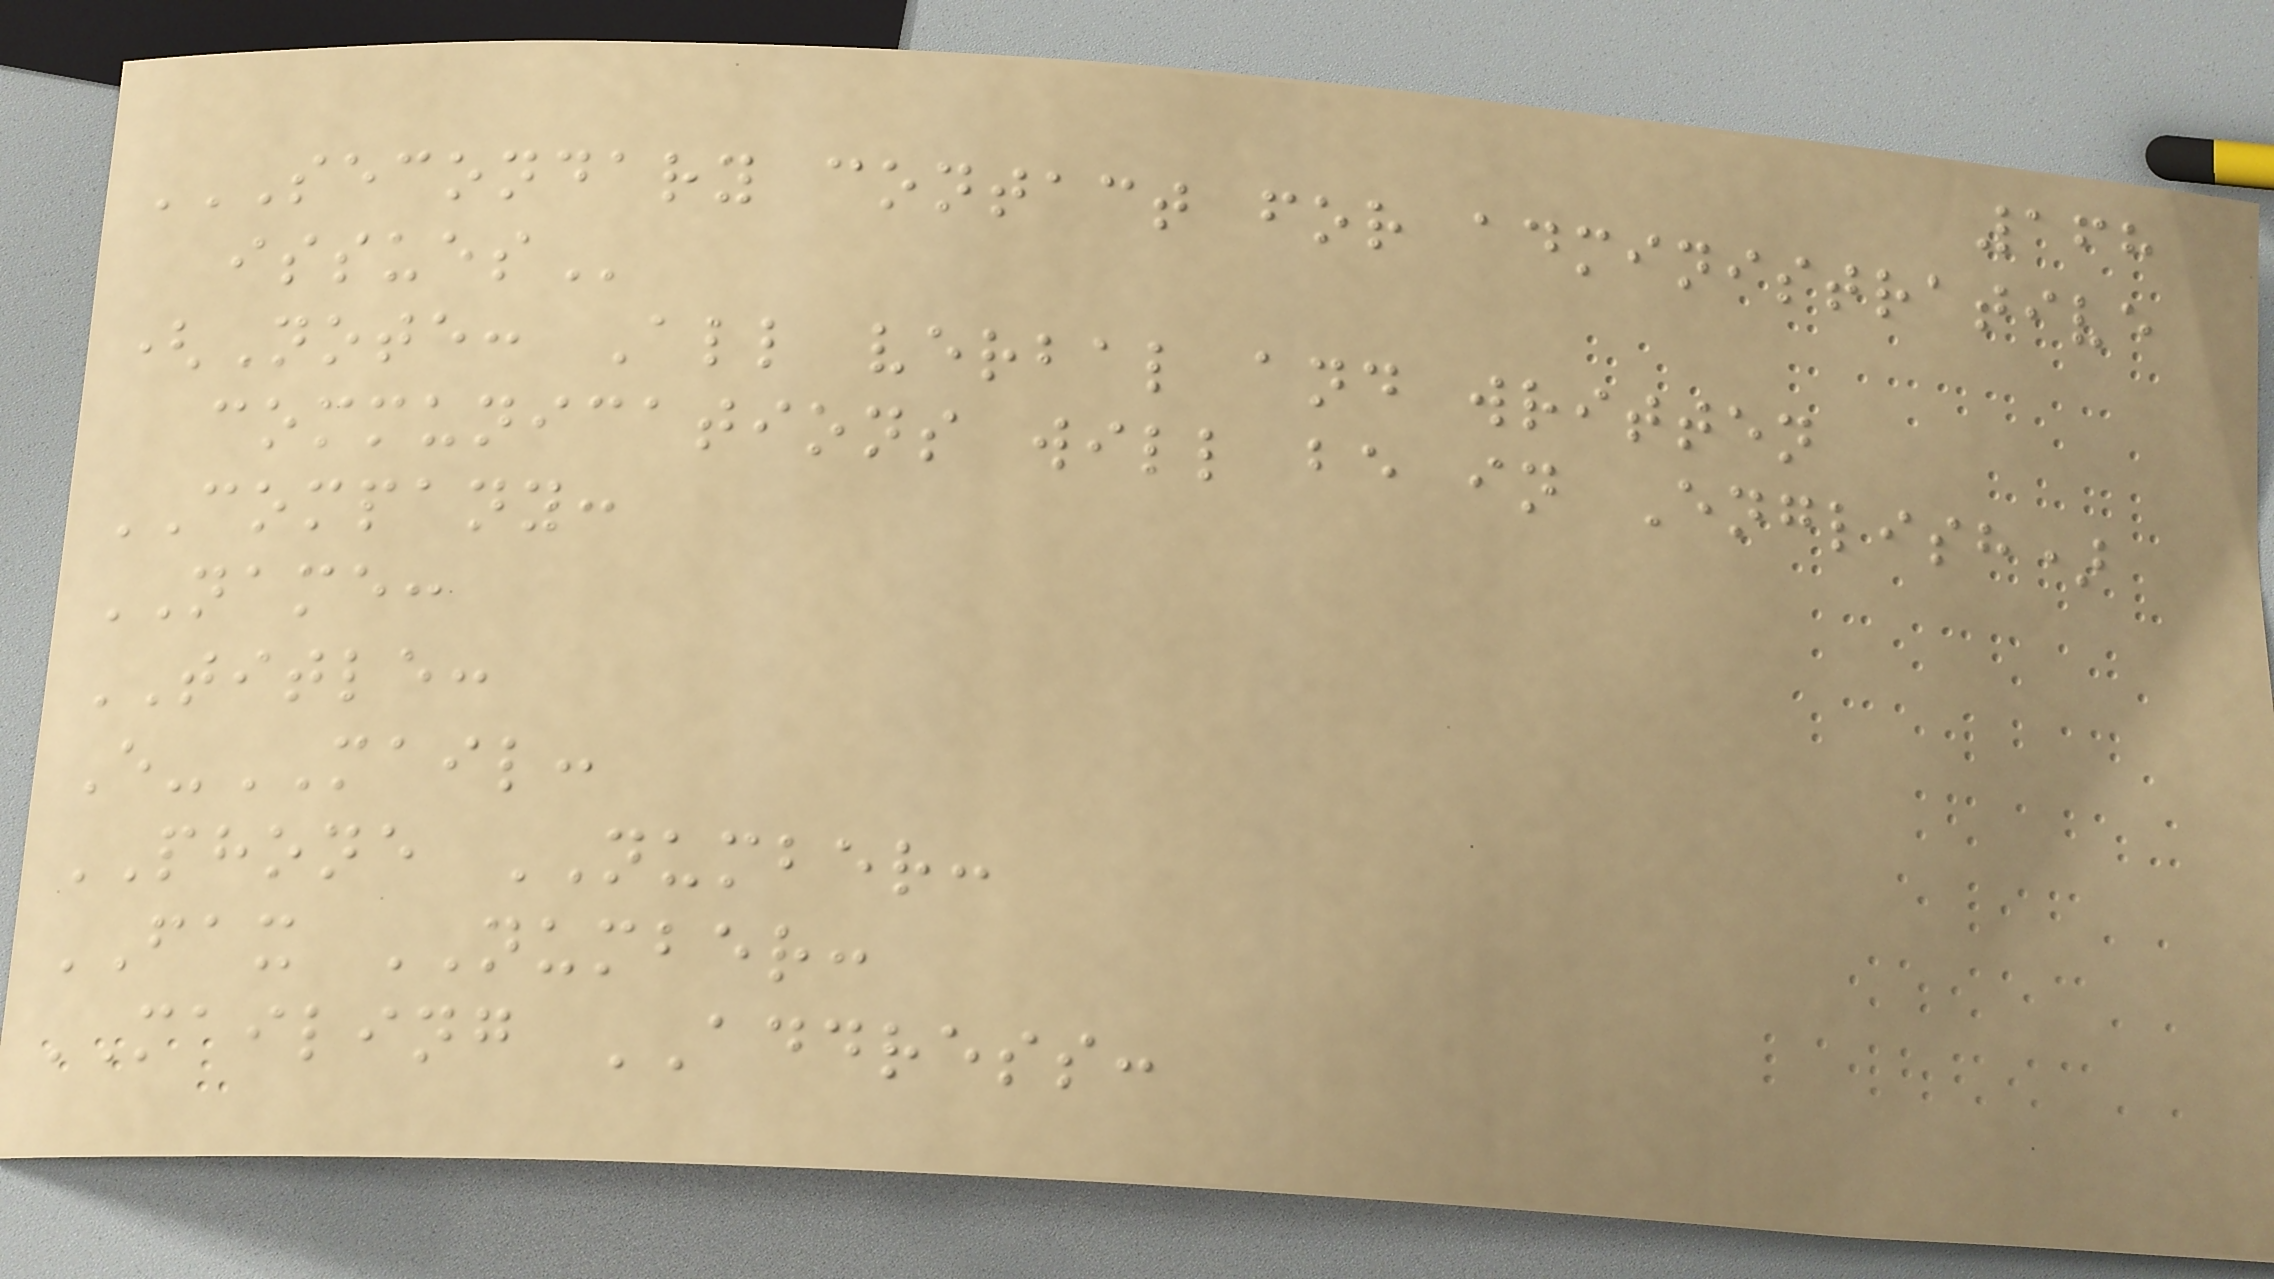168
SECONDARY CONTACT FOR ADMINISTRATIVE
ISSUES
(Note: All verbal and written
communications will be in English)
COMPANY:
NAME:
TITLE:
E-MAIL:
PHONE NUMBER:
FAX NUMBER:
MAILING ADDRESS:
